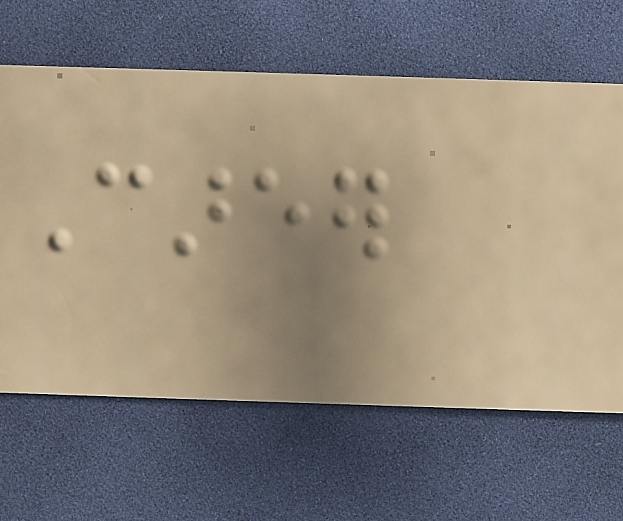Career
